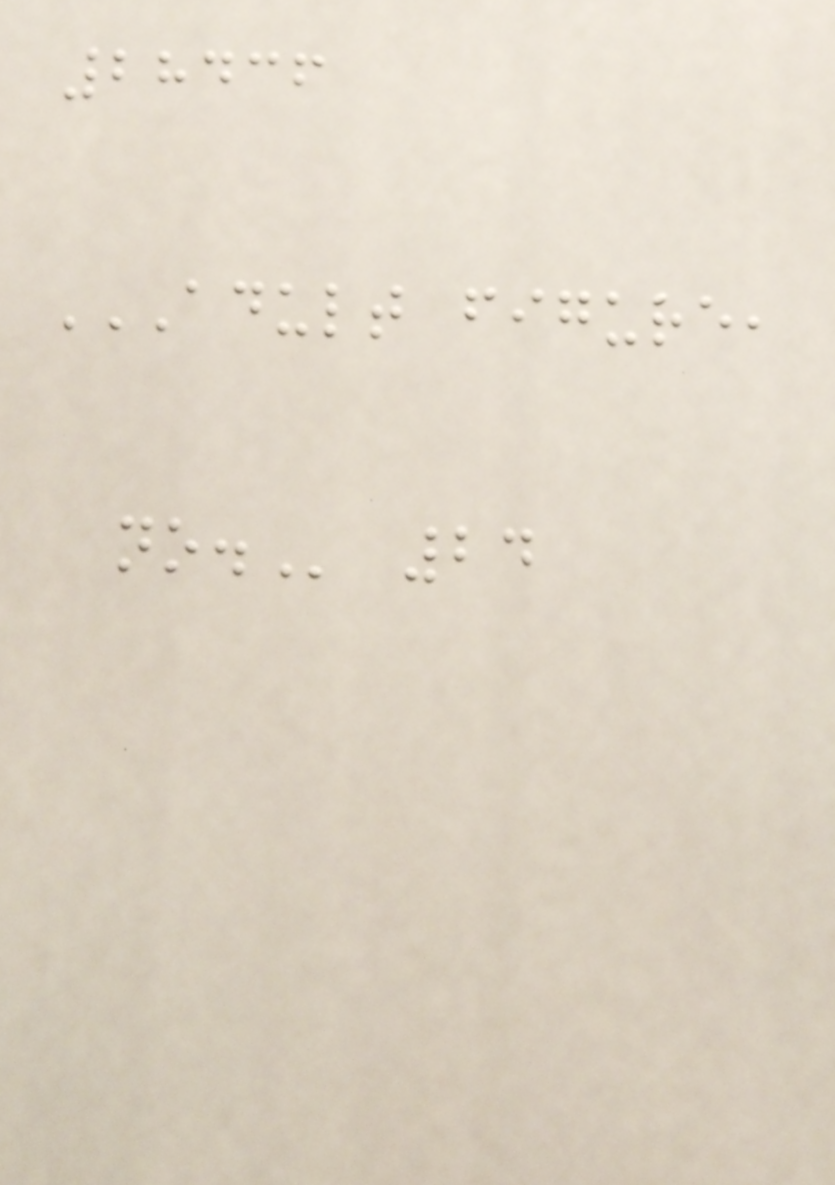28436
ADULT FIGURE,
NO. 24
